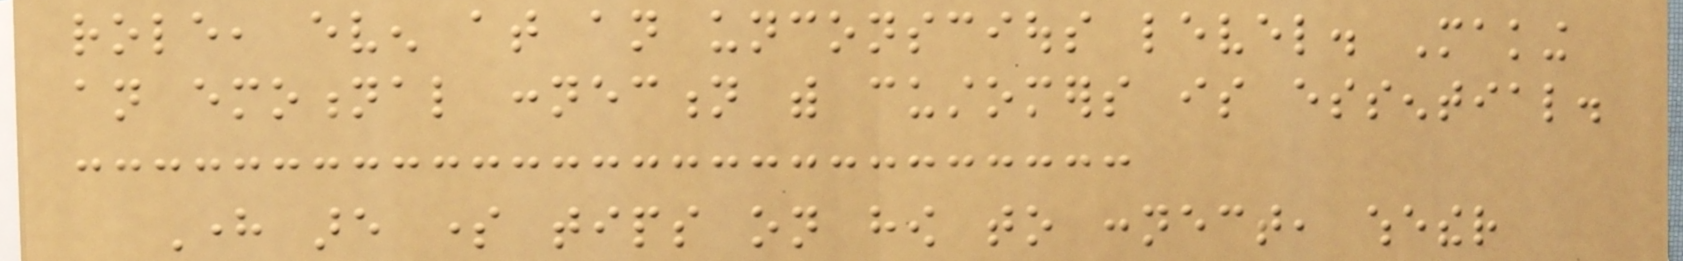role, even at an unconscious level. Making
an emotional connection with customers is essential.
Here are some tips on how to connect, whether
